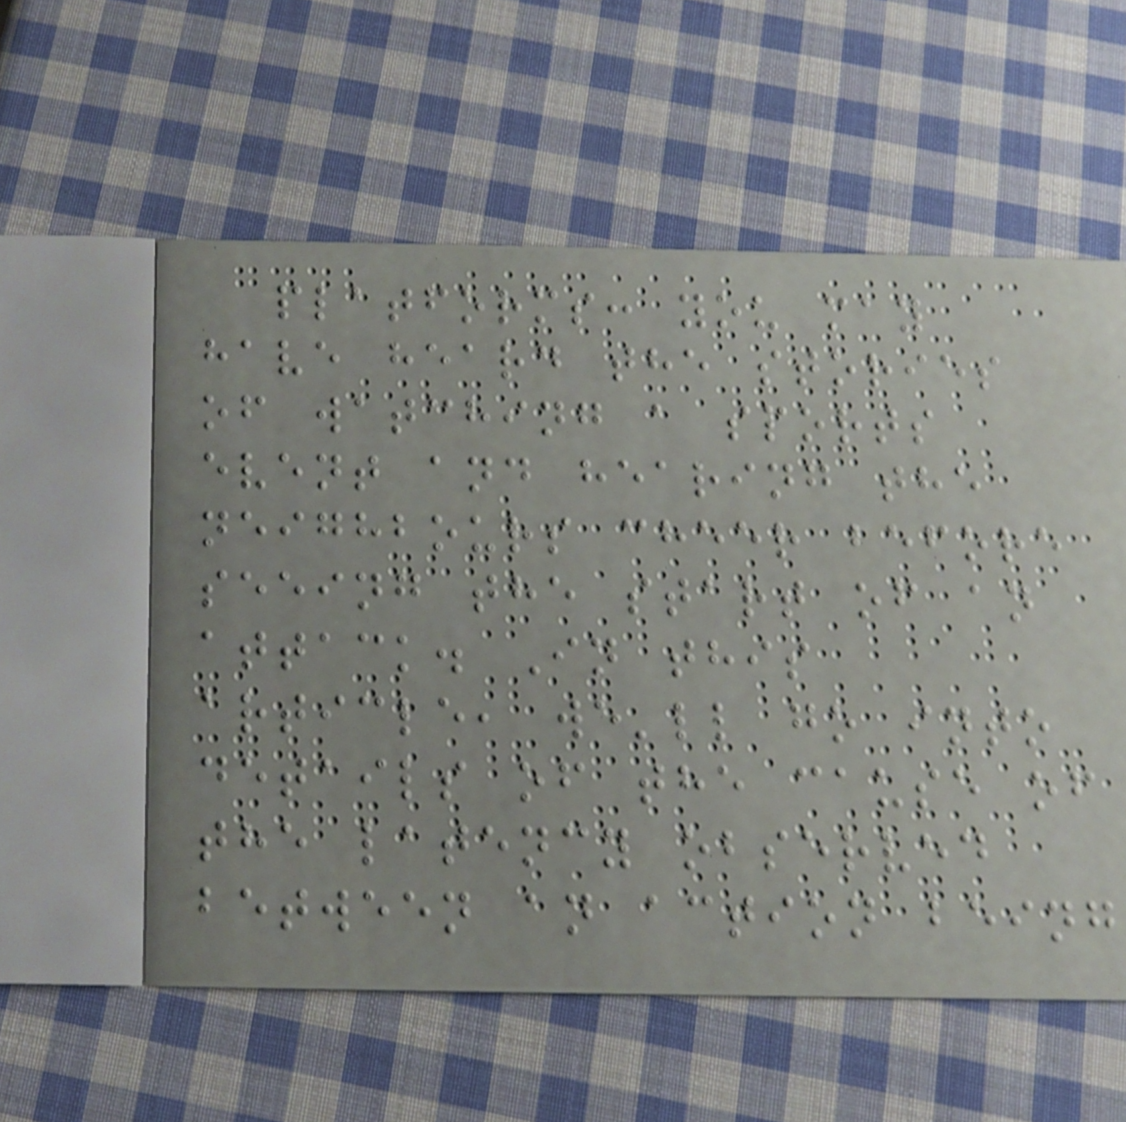platforms: you may
have heard the stories
of watching a sports
event and hearing the
neighbours cheer before
seeing the start of an
attack. In this
article, we'll go into
details of the cause of
the latency observed
between an action being
